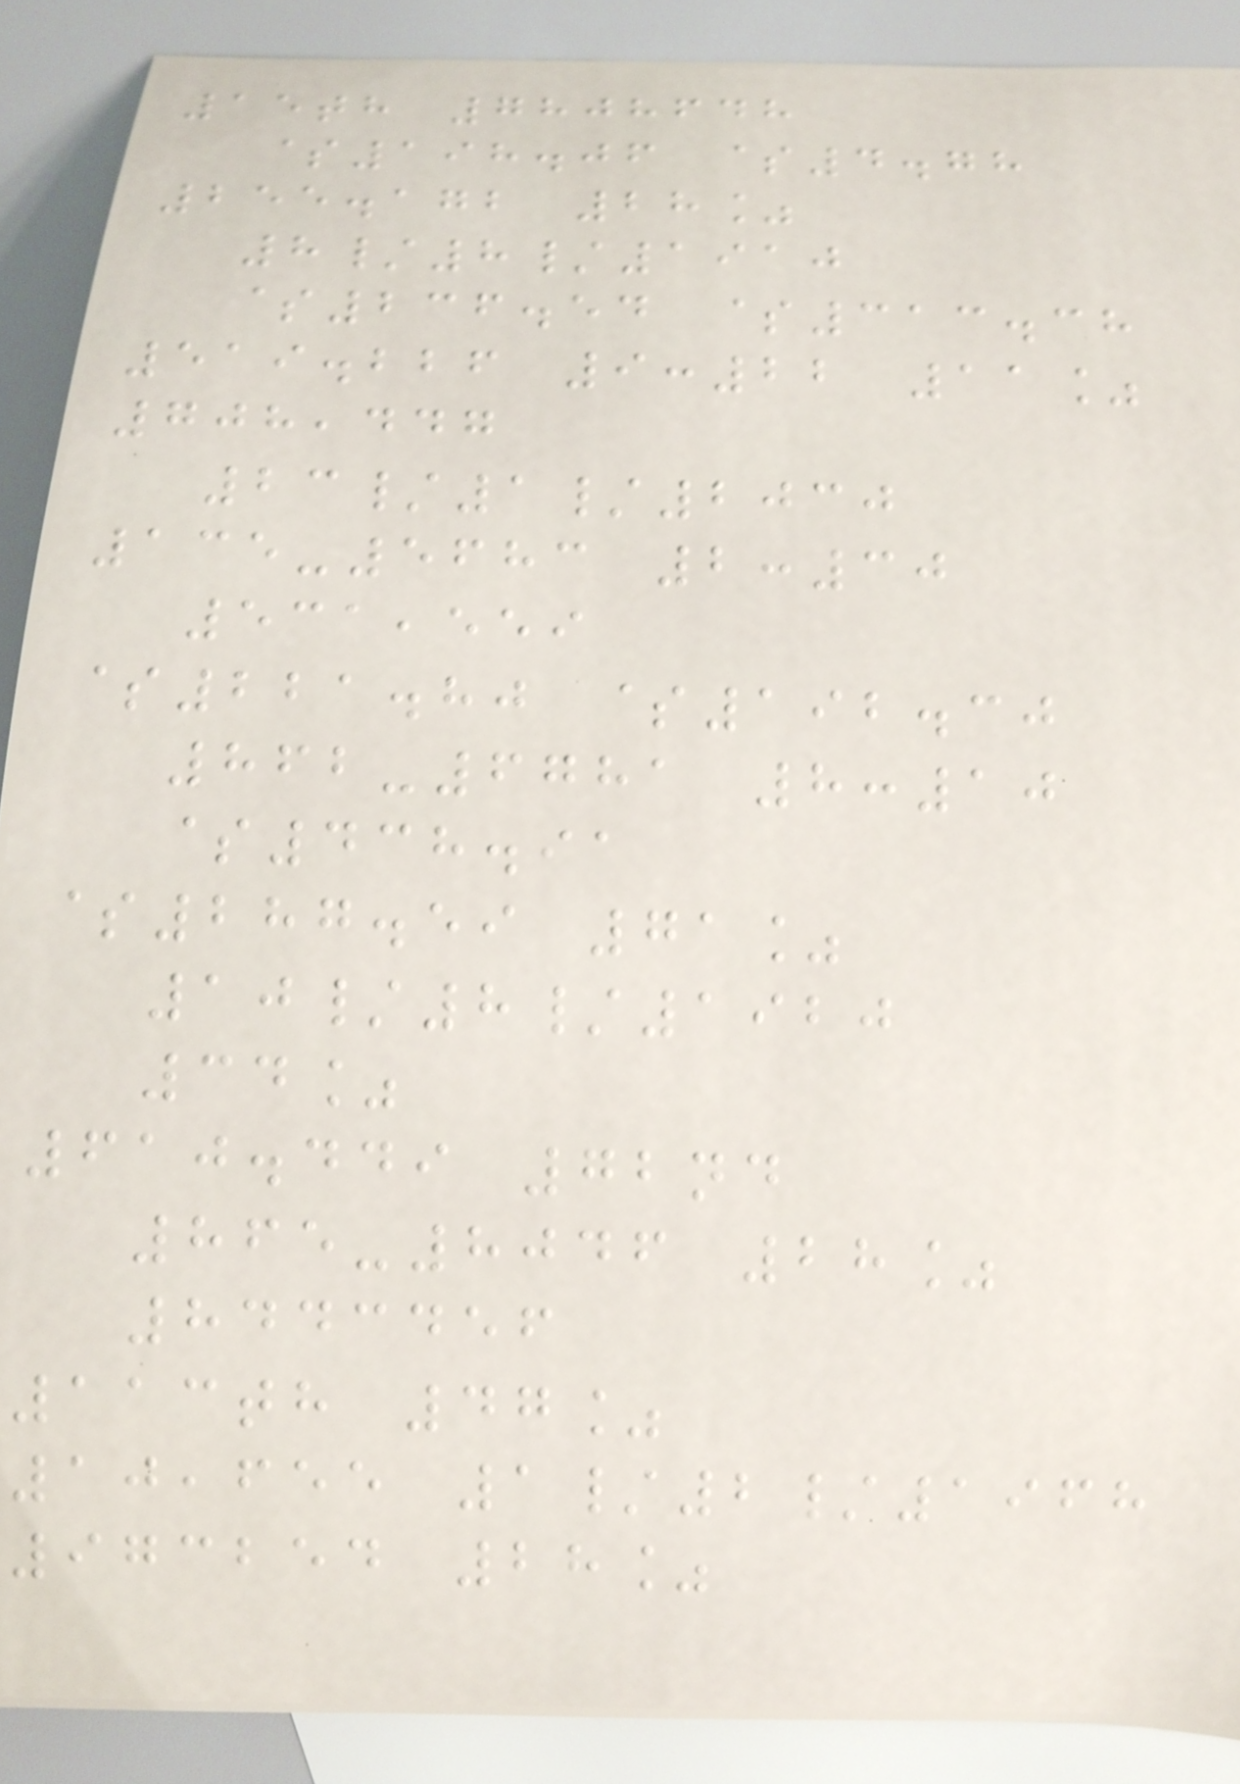15th 7808648
$198.06 $4.78
255.172 28%
8/8/1910
$236.54 $313.38
519.226 9:22 11%
708,447
23/1/2030
135-5683 2:30
531,559
$221.80 $192.30
862-6781 8:10
$438.91
$287.59 71%
10/8/1920
34%
610.449 72nd
865-8046 28%
8443456
113th 47%
10,655 1/2/1968
973254 28%
